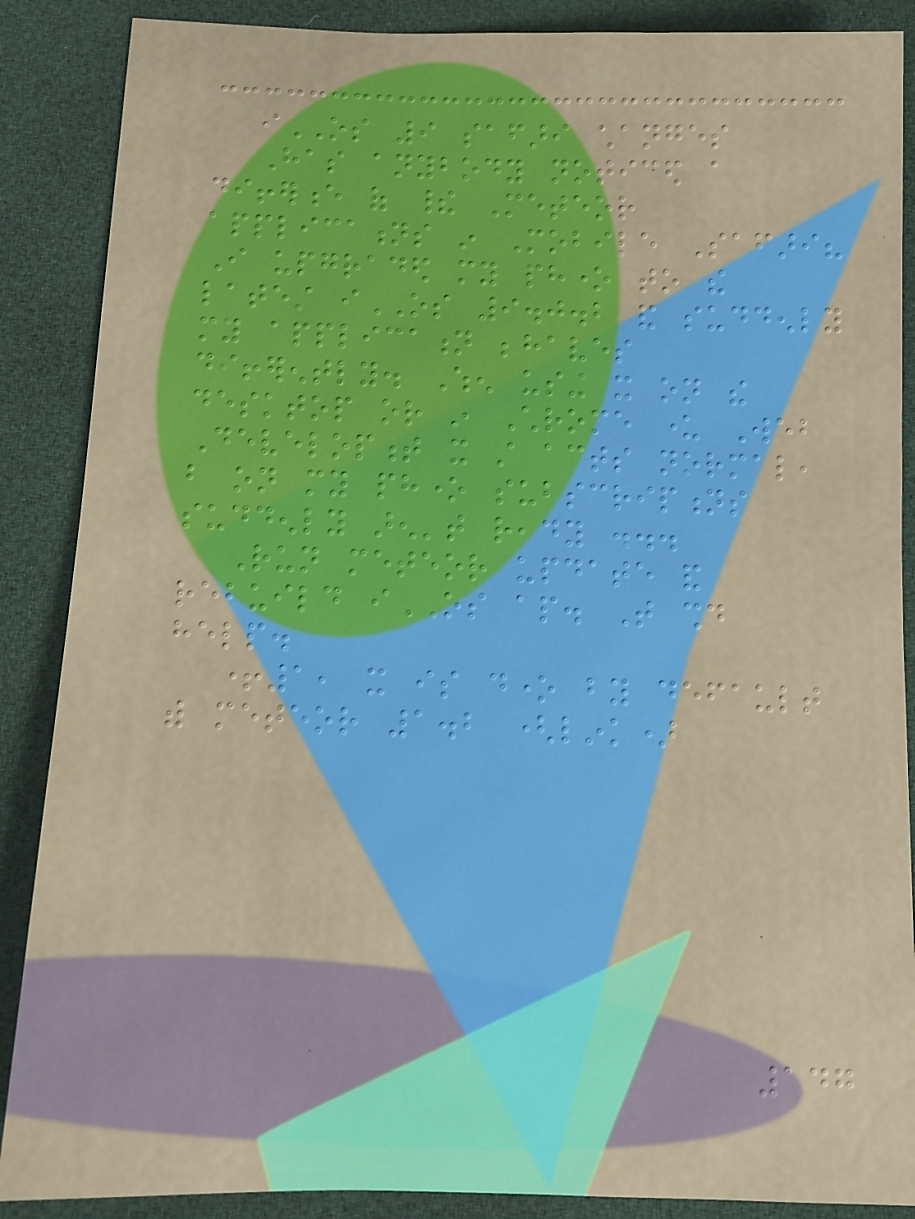iOS 9 safari changes
Has anybody noticed a
difference of their Meteor
applications in Mobile Safari?
I upgraded my phone to the
latest iOS 9.0.2 and suddenly
my application behaves
differently. When using it on the
desktop or in Chrome under Web
Development it still acts normal,
but on my phone subscriptions
suddenly aren't ready ...
Run meteor update and
rebuild iOS ap. That should
help.
+1, it is done by default
with meteor 1.2 (link)
147
